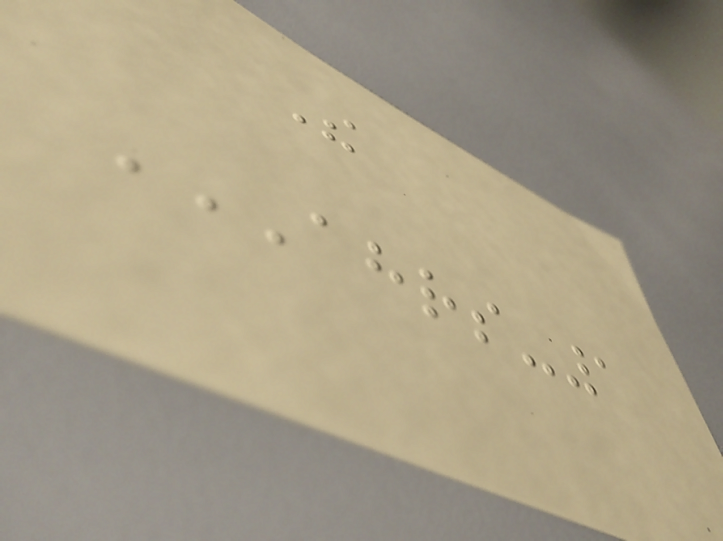The
AHRS-1
